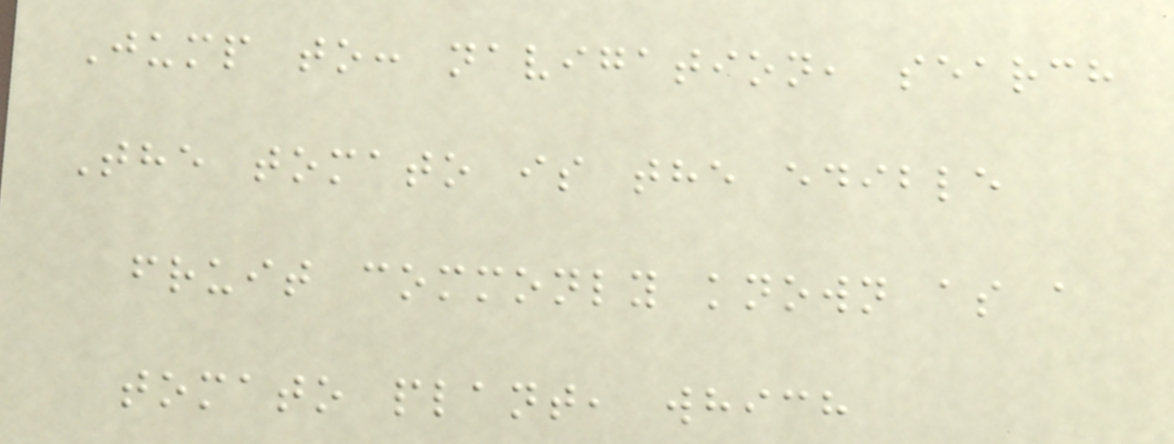Jump to: navigation, search
The tomato is the edible
fruit commonly known as a
tomato plant, which
